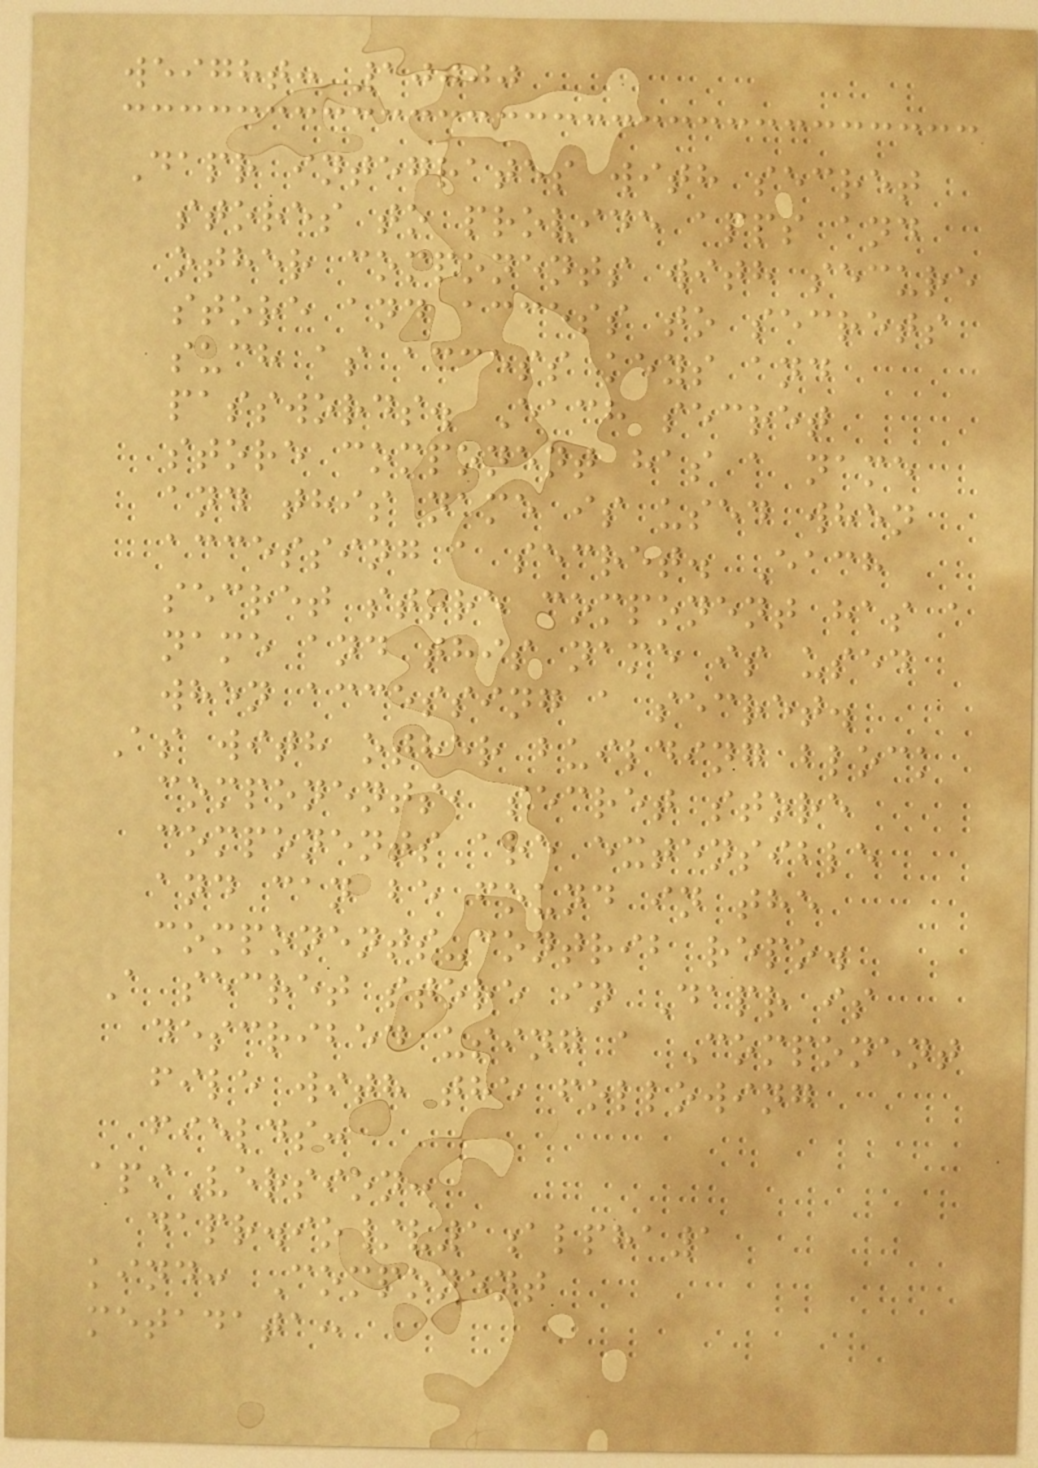weight: 10000
Dapr integrates with secret
stores to provide apps and
other components with secure
store and access to secrets
such as access keys and
passwords. Each secret
store component has a name
and this name is used when
accessing a secret. Each
secret store component has a
name and this name is used
when accessing a secret.
As with other building block
components, secret store
components are extensible
and can be found in the
components-contrib repo.
A secret store in Dapr is
described using a Component
file with the following
fields:
apiVersion:
dapr.io/v1alpha1
kind: Component
metadata:
